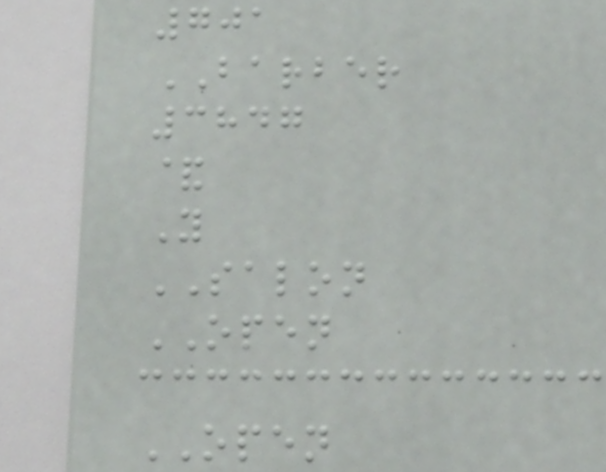701
BARBER
3847
&
Y
SALON
OPEN
OPEN
